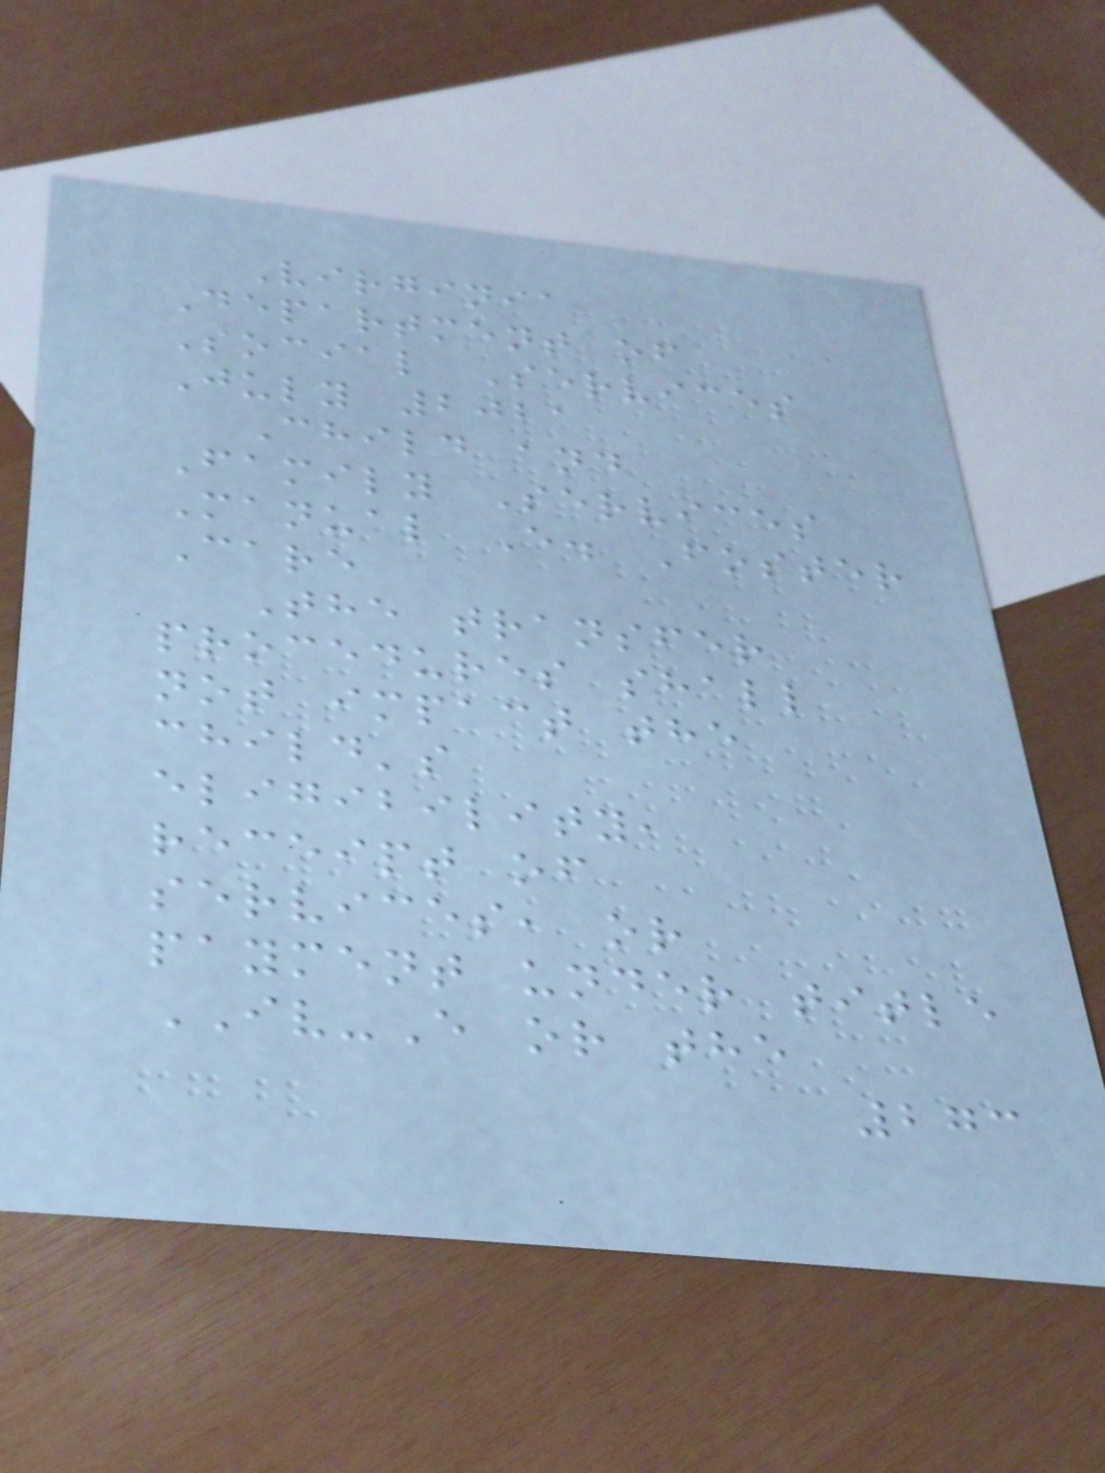Virginia
Department of
Social Services
July 2021
Child and
Family Services
Manual E. Foster
Care
The transfer
procedures shall
not impact the
child's
eligibility,
receipt of
services, or
payment under title
IV-E or the
273
